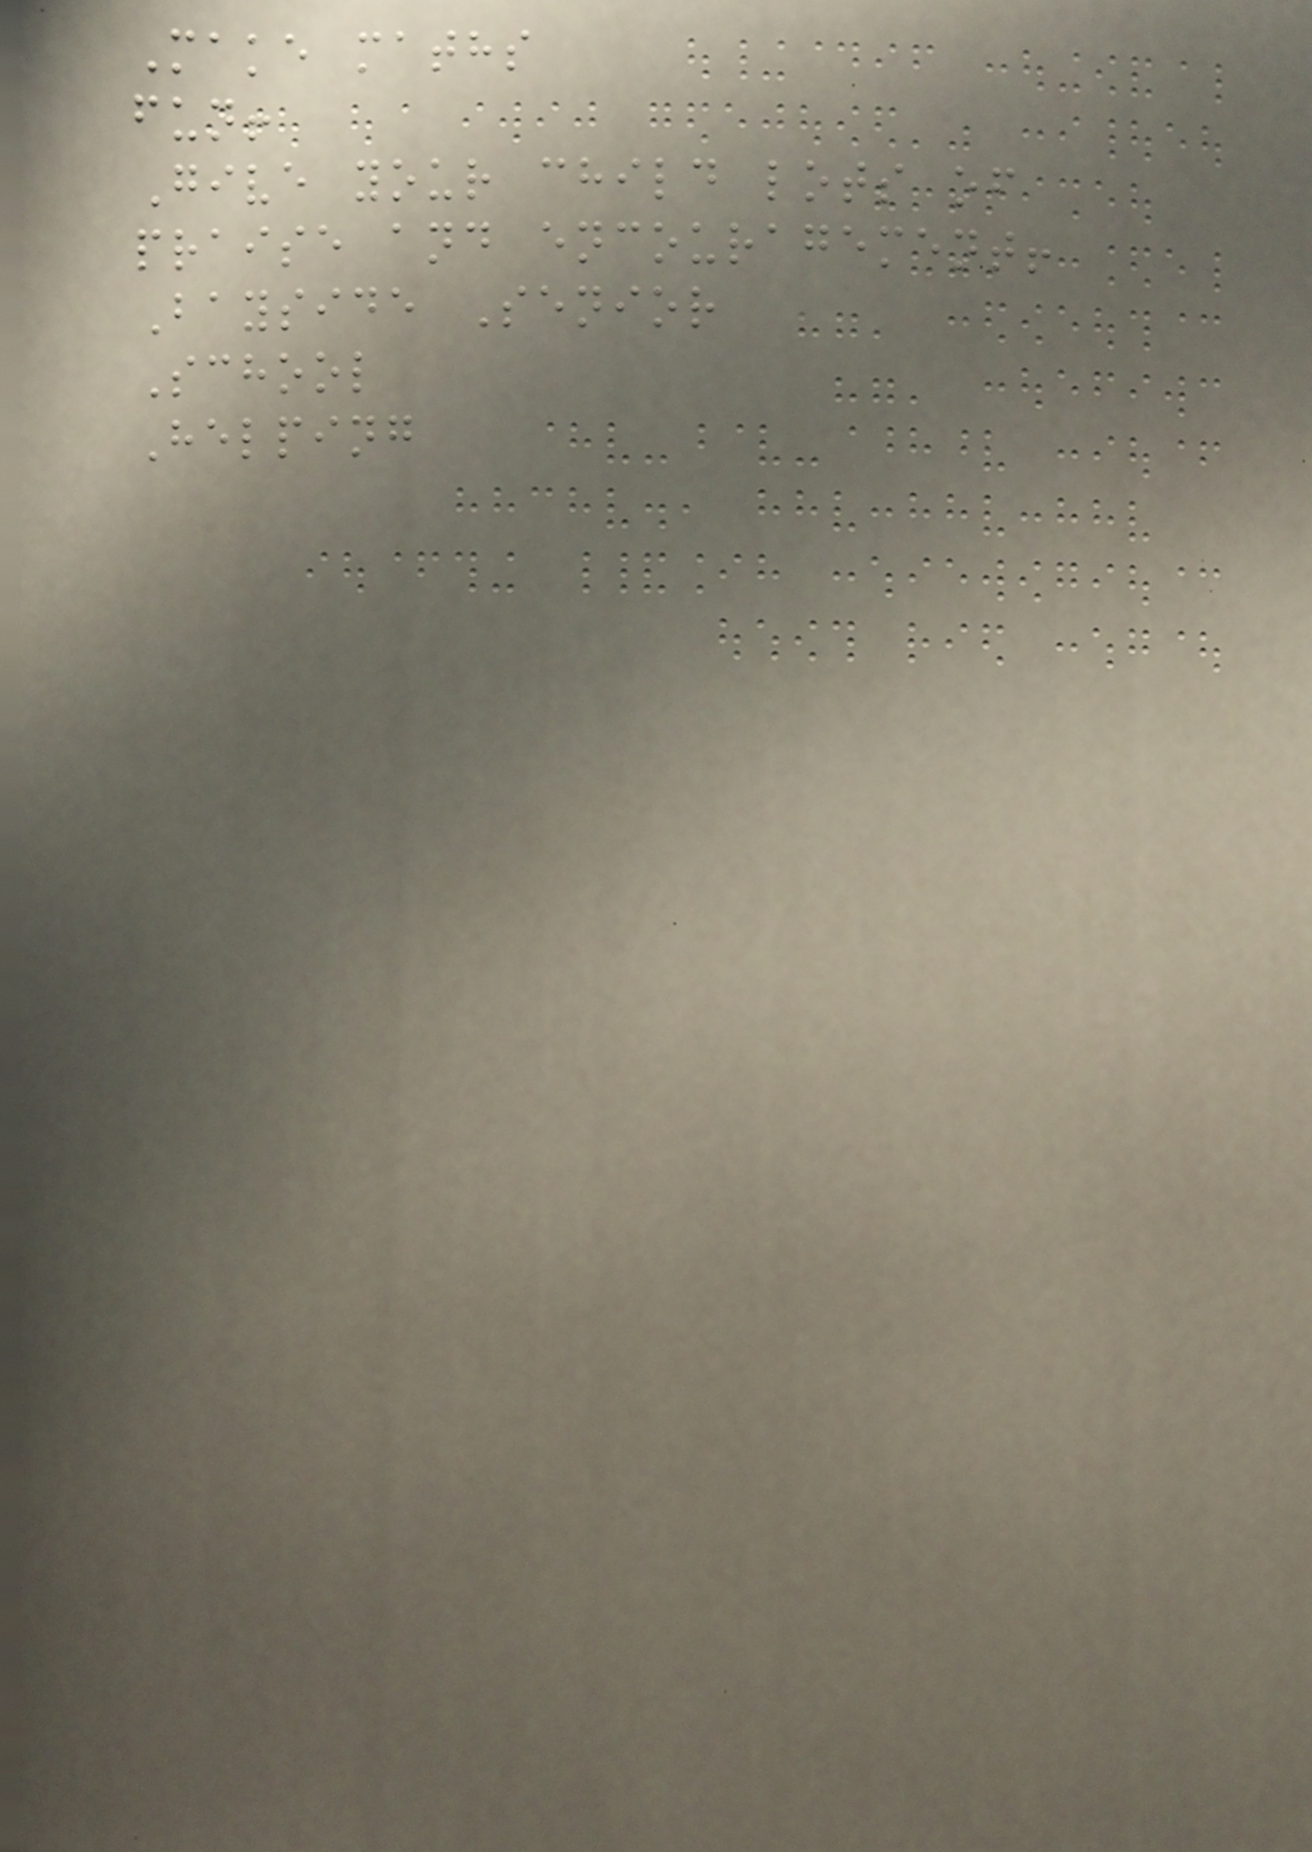Make maths
fun!
Give your child lots of
praise and encouragement!
Bayside Senior
School
Helping
